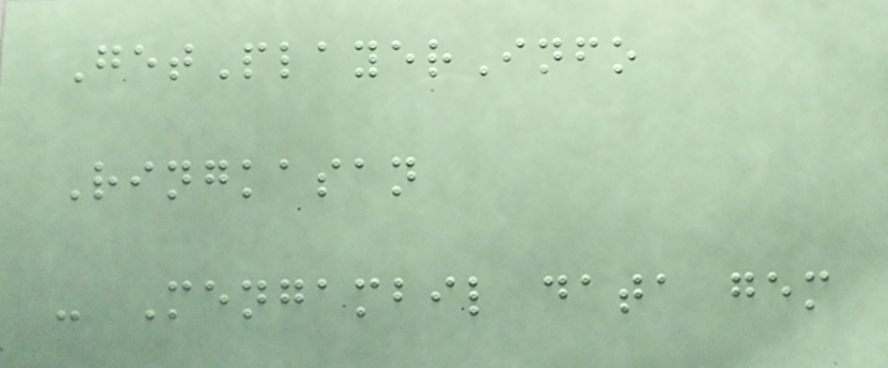GetPlayerInfo
Ringkasan
- Mengambil data gem
